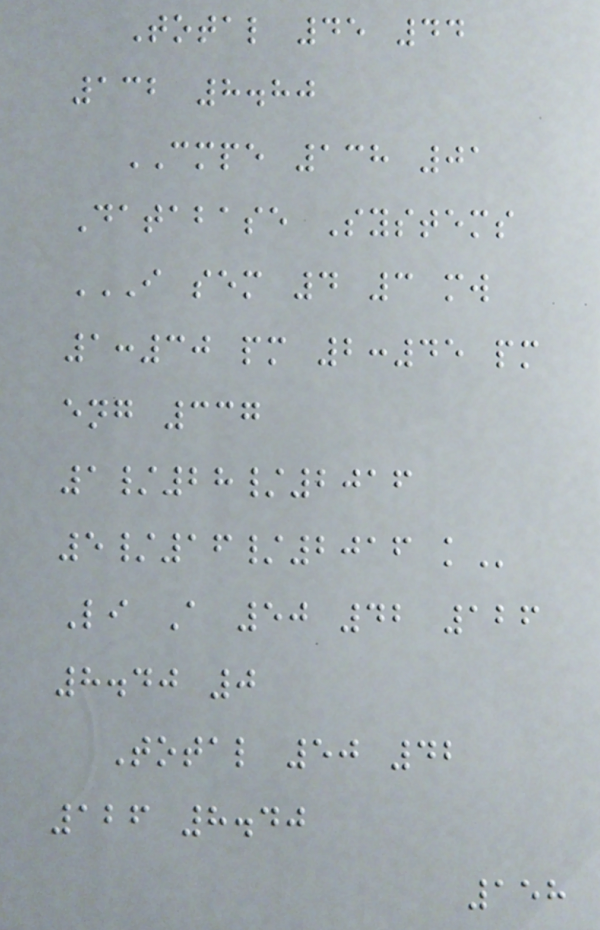Total 45 44
132 8.80
CMPE 138 01
Database Systems
I SEM 4 3 MW
1:30 PM 2:45 PM
ENG 337
1/28/2016
5/16/2016 K
Li A 50 42 126
8.40 0
Total 50 42
126 8.40
158
